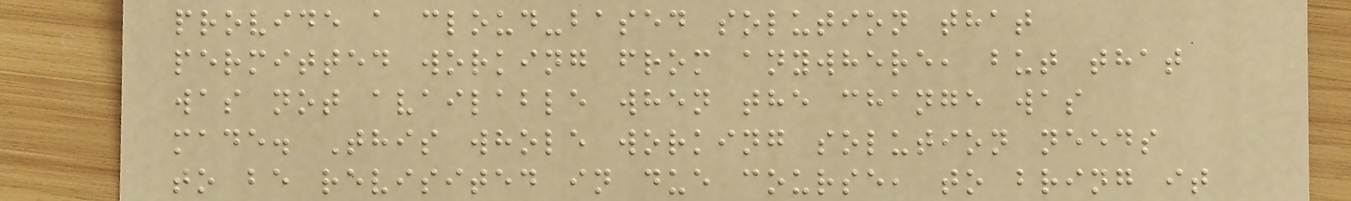provide a cloud-based solution that
permitted working from anywhere, but that
was not available when the change was
made. This whole working solution needs
to be revisited in due course, to bring it
